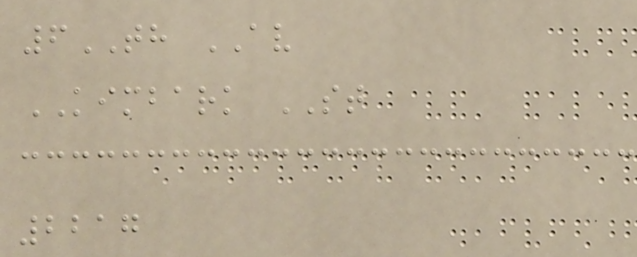6TH AV
KIMBARK ST
2217
